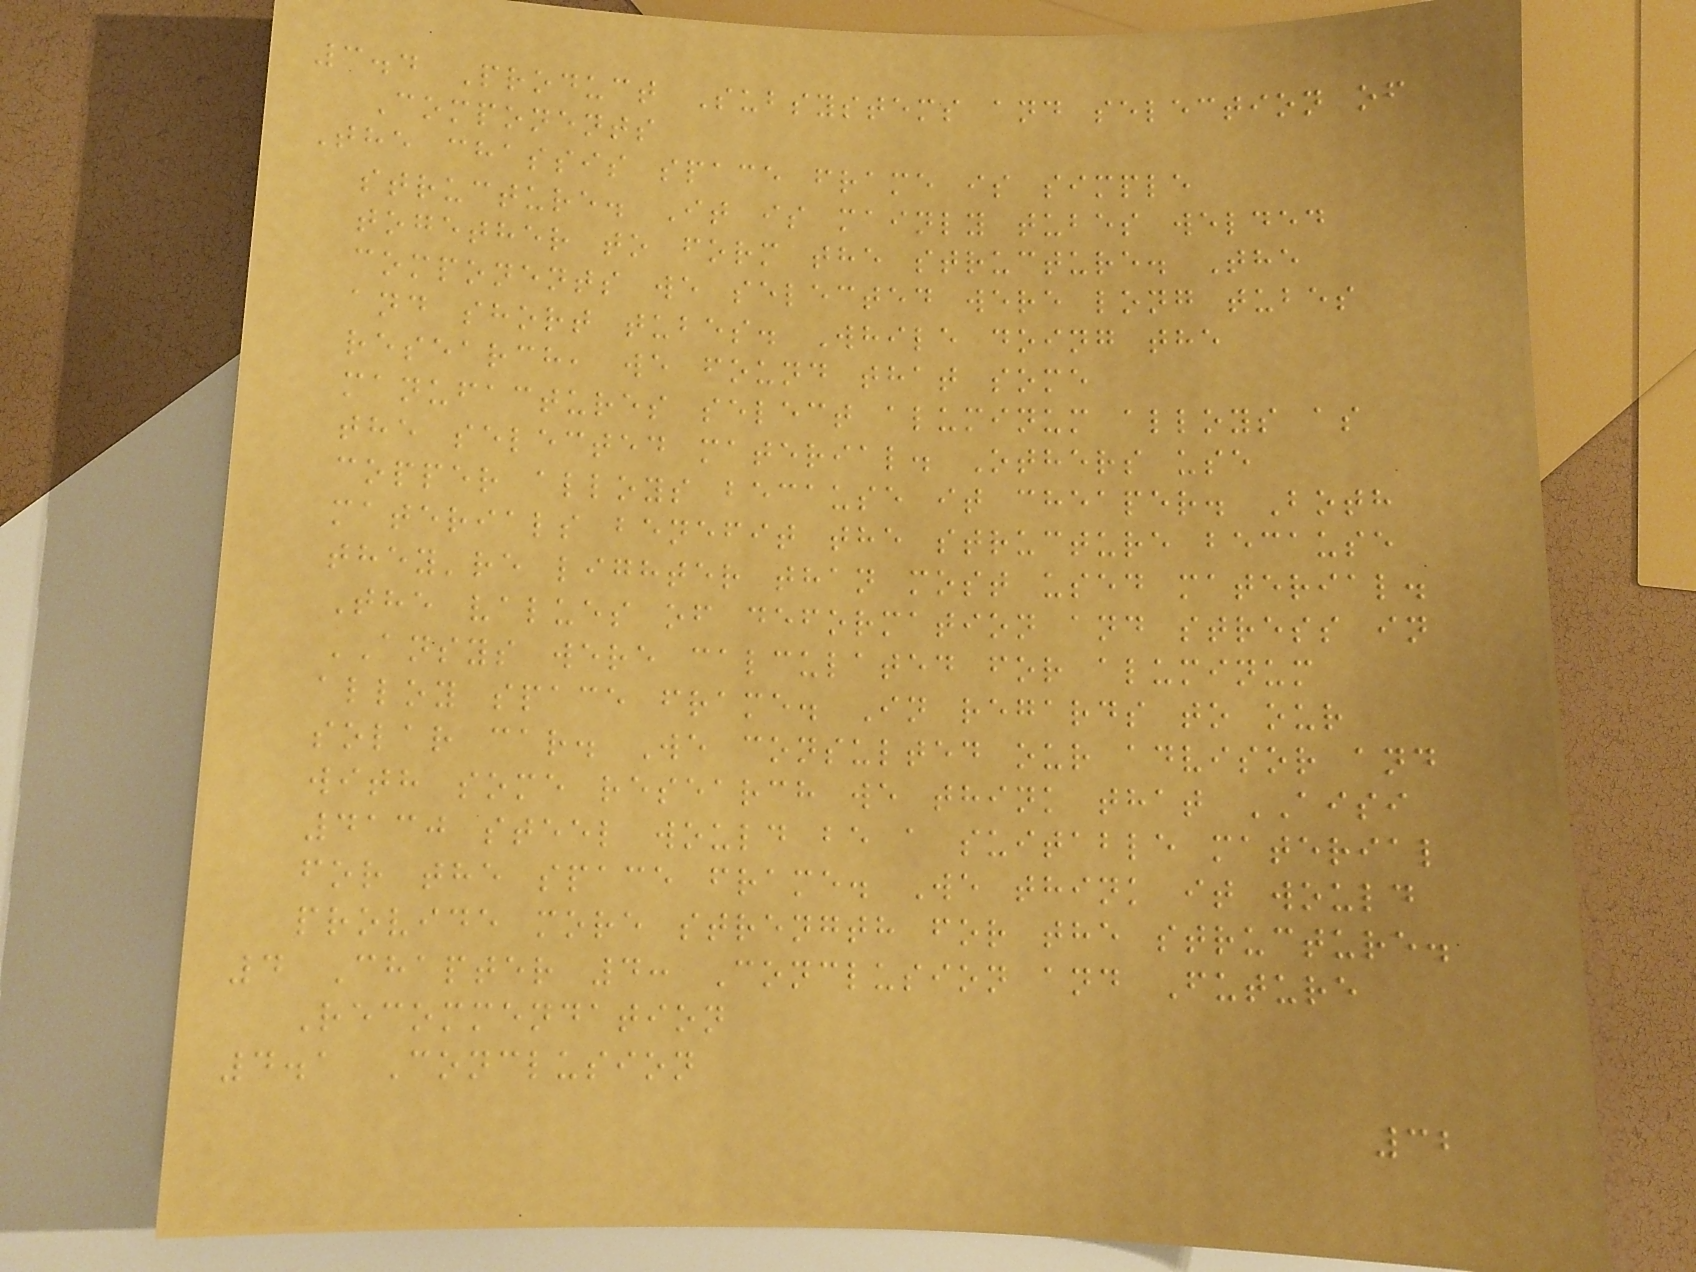3.4 Product Subsystems and selection of
Components
The chassis space frame is simple
structure. It is mainly tubes welded
together to form the structure. The
components we selected were long tubes
and short tubes. While doing the
research, we found that some
manufactures select aluminum alloys as
the selected material. Others use
copper alloys because it cheaper. Both
materials benefit the structure because
they're lighter than most used material.
The values of deformation and stress in
ANSYS were calculated for aluminum
alloy space frame. In regards to our
solar car. We consulted our advisor and
with some research we think that AISI
4130 steel would be a suitable material
for the space frame. We think it would
provide more strength for the structure.
4 Chapter 4: Conclusion and Future
Recommendation
4.1 Conclusion
32
